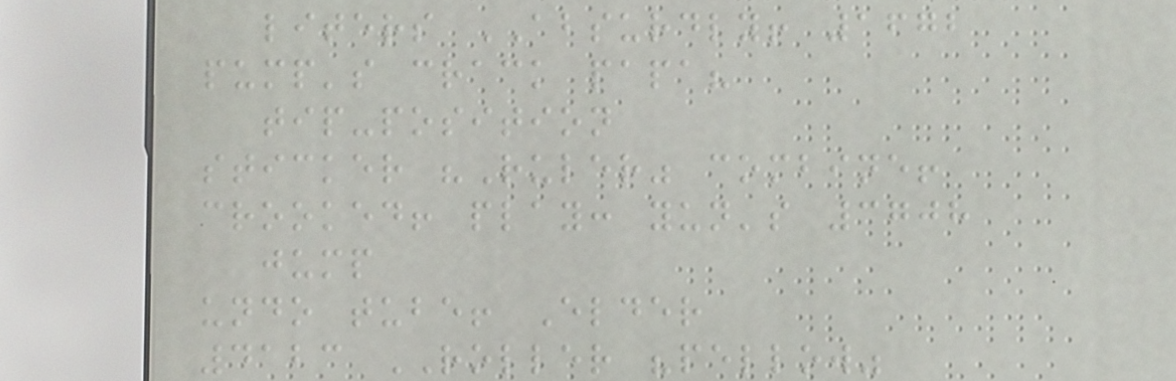liters ABSURDLY! 1672
pump's crack papa?
tip-position
sticker "Ruler" combine!
crooked! play: yun's 3708
jump
undo tube! Elder
4123 ROLLER "pellow"
